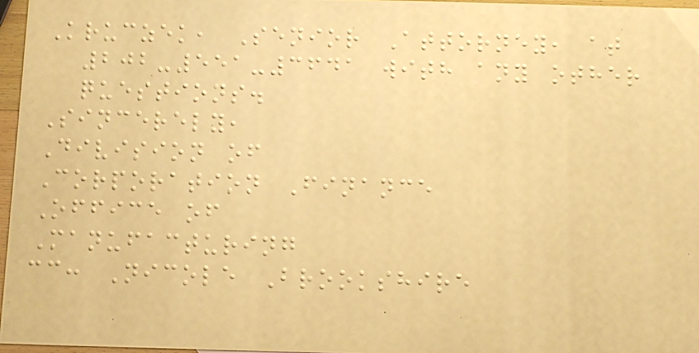Kruczek, Senior Attorney, at
202-551-3641 with any other
questions.
Sincerely,
Division of
Corporation Finance
Office of
Manufacturing
cc: Nicole Brookshire
